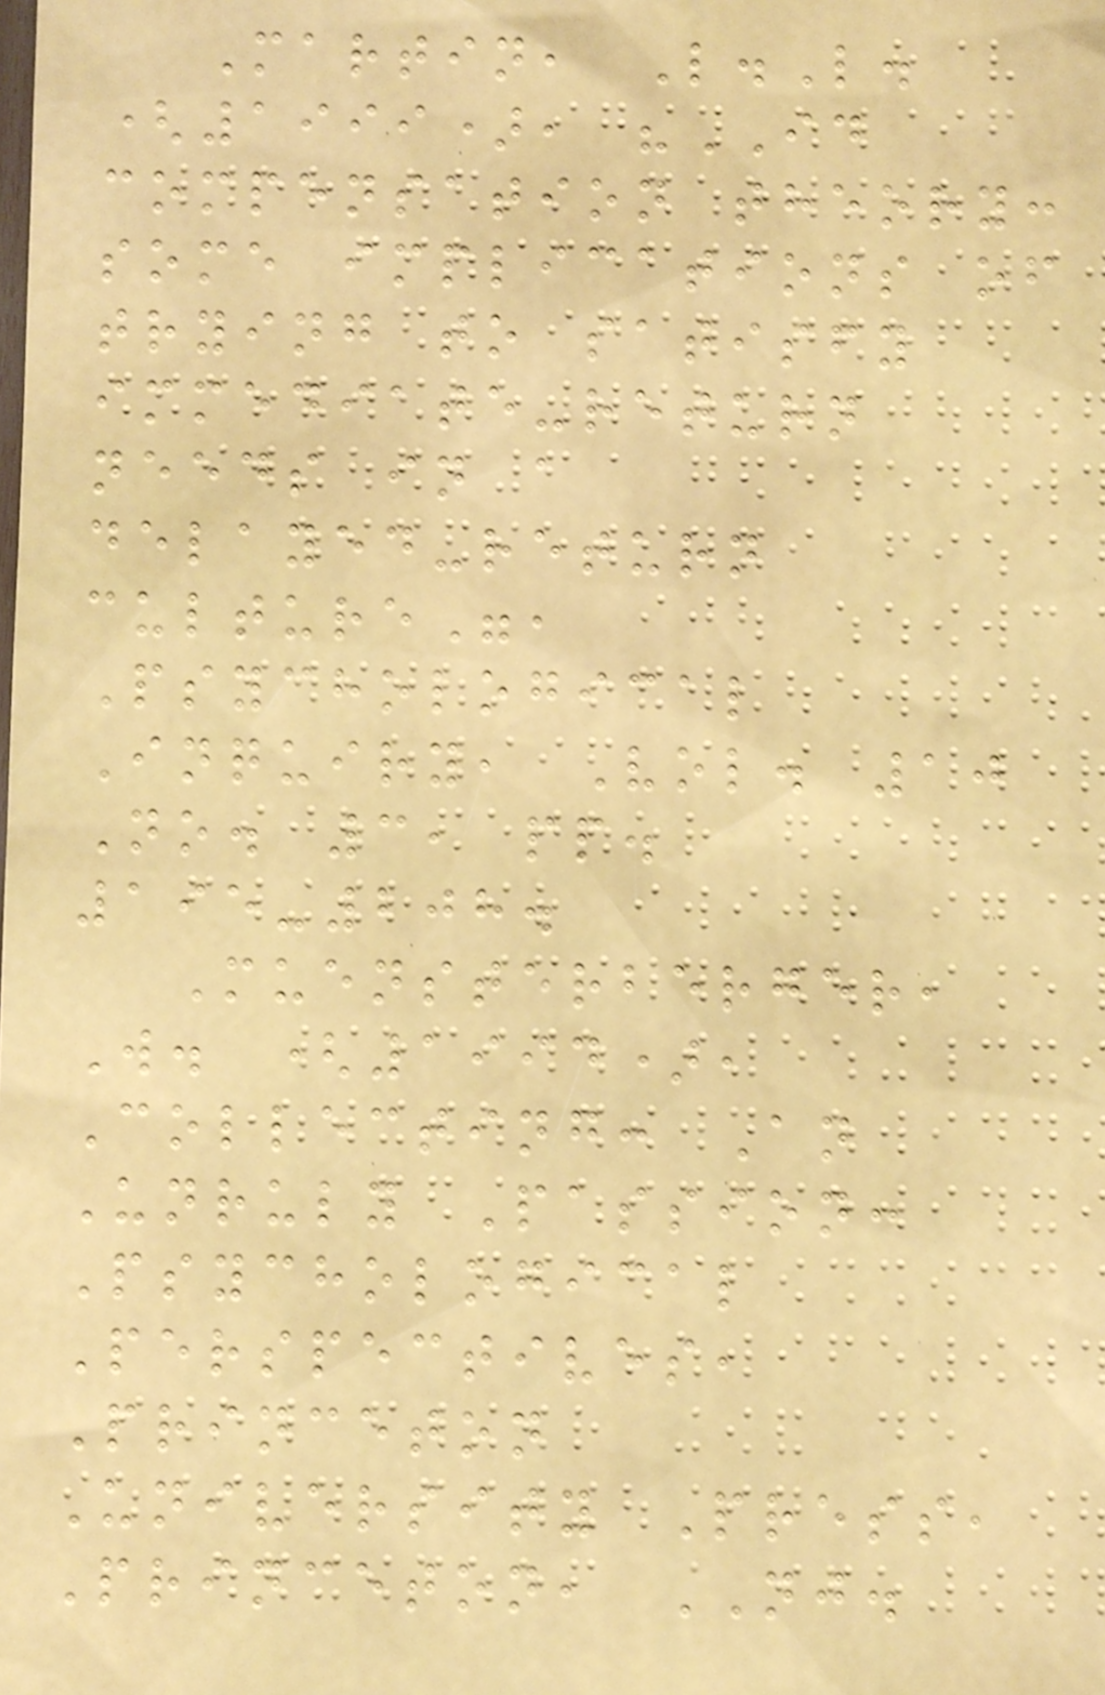Martin, L.L.
(1999), "ID
compensation theory:
some implications of
trying to satisfy
immediate-return
needs in a
delayed-return
culture",
Psychological
Inquiry, Vol. 10
No. 3, pp.
195-208.
Muensterberger,
W. (1994),
Collecting: An
Unruly Passion:
Psychological
Perspectives,
Princeton
University Press,
Princeton, NJ.
